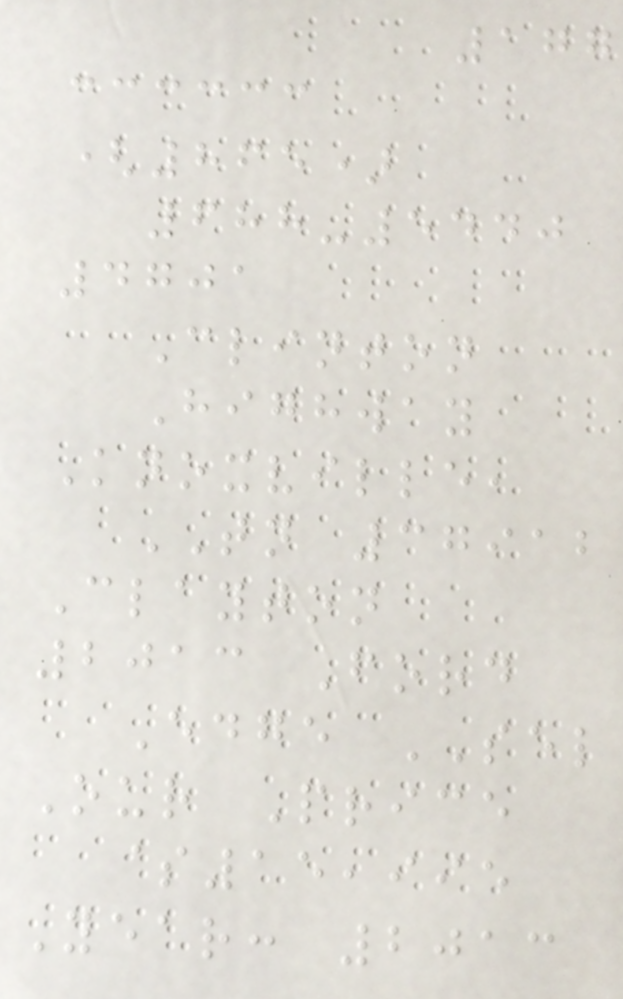177
(865)
688-5440
4701
Clinton
Highway
Knoxville,
TN 37912
Clayton
2013 Ford
Edge SEL
Our Price
$15,995
Year: 2013
